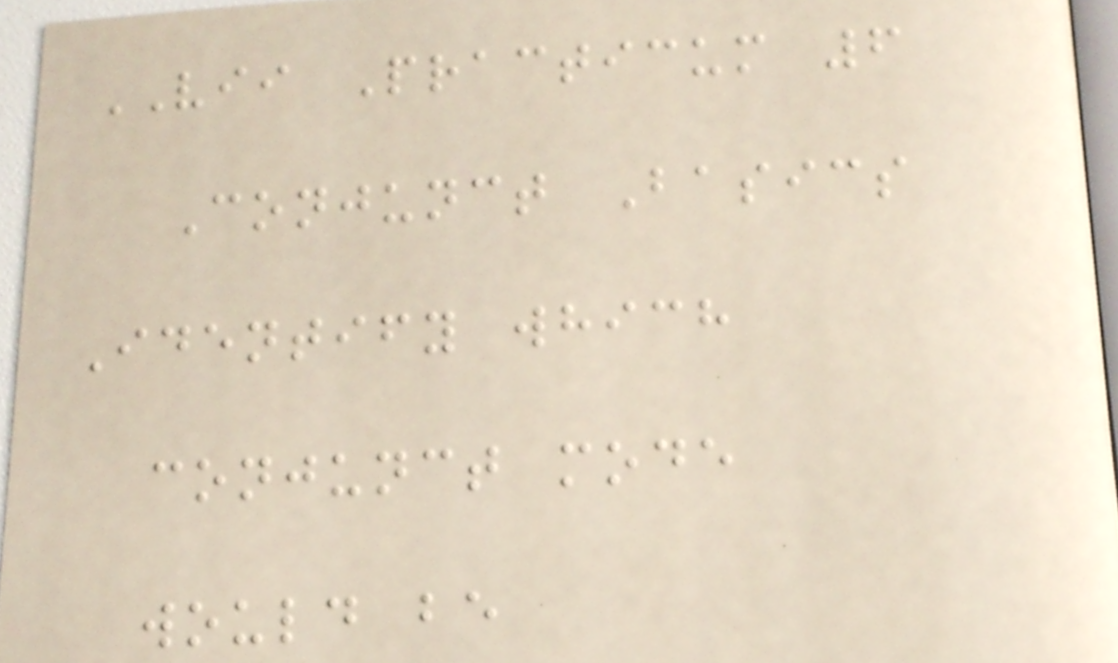VII Practicum 6
Conjunct Basics
Identify which
conjunct mode
would be
